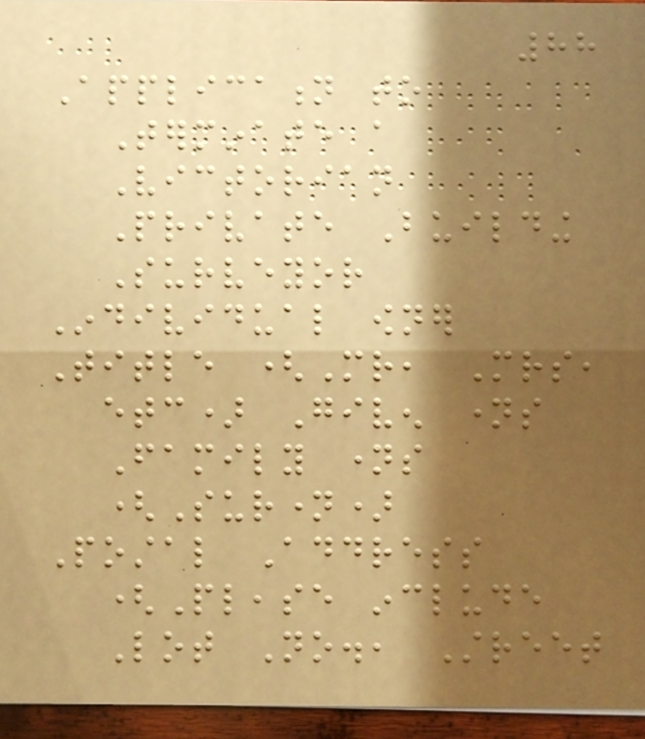88
Application to
Terminate a
Victorian
Private Building
Surveyor
Individual owner
Title (Mr, Mrs,
etc) Given names
Family names
(Surname)
Postal Address
(Please include
Lot No., Street
